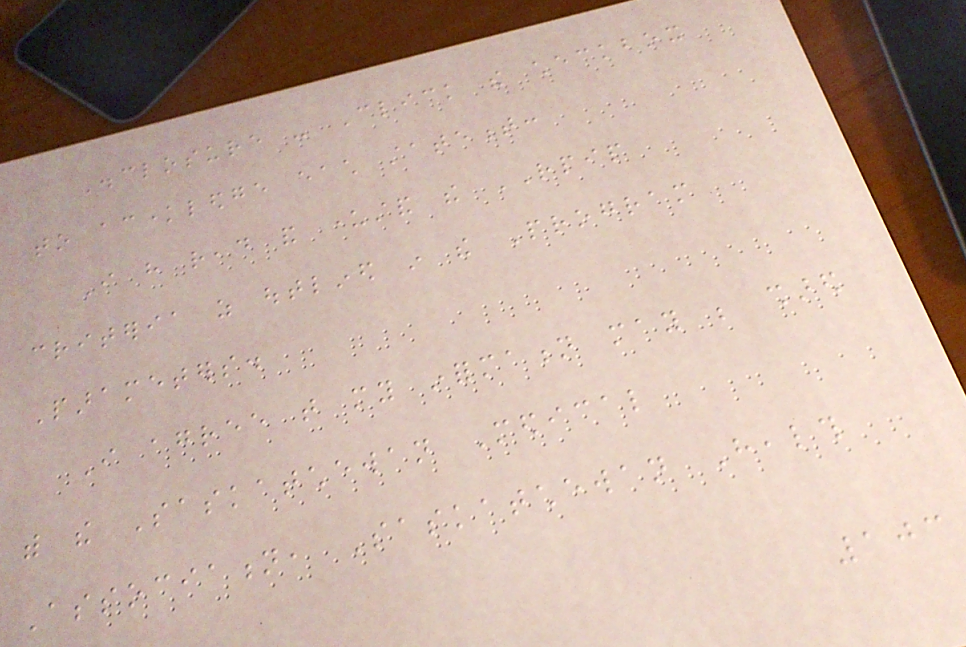Disclosure - Click the checkbox
to acknowledge each statement:
I have read and understand the RPIP
criteria as outlined in the Program
Parameters.
I agree that my information may be shared
with the Saskatchewan Medical
Association, Saskatchewan Health
103
